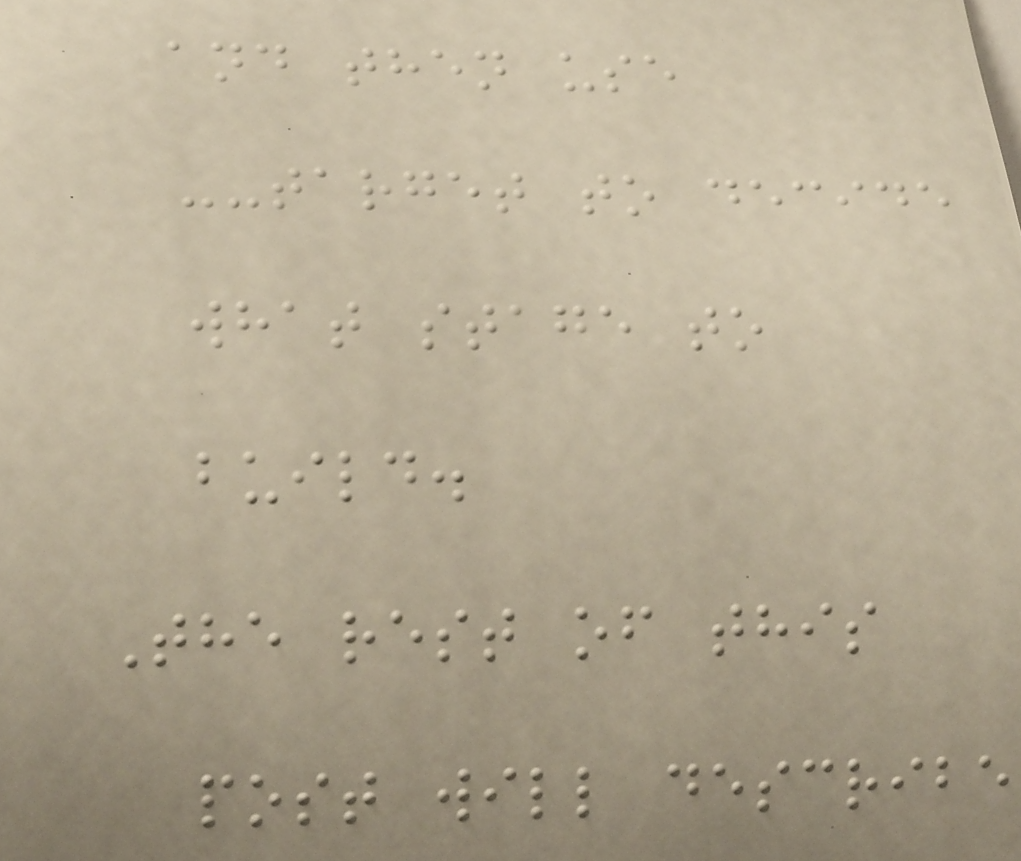and then use
--target to decide
what stage to
build.
The rest of this
post will describe
